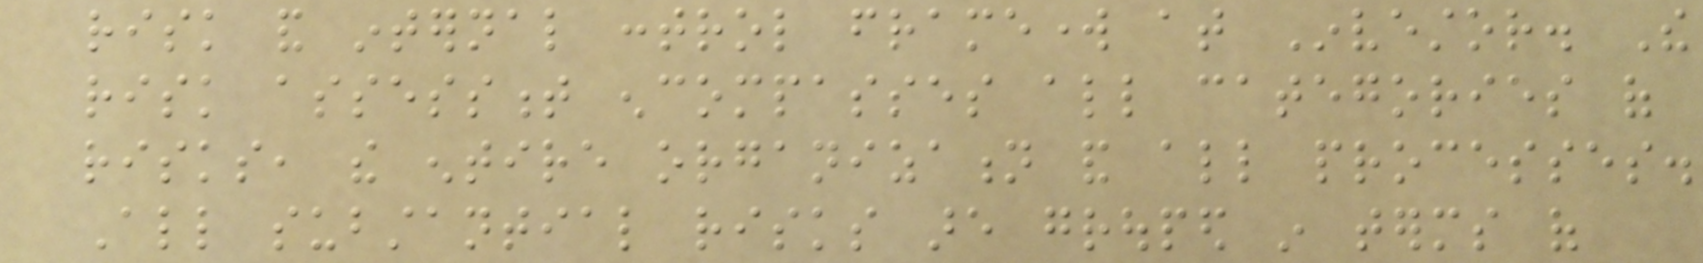risk and internal control framework at Investor. The
risk assessment encompasses all categories of
risks, the entire organization and all processes.
All substantial risks are grouped in terms of
